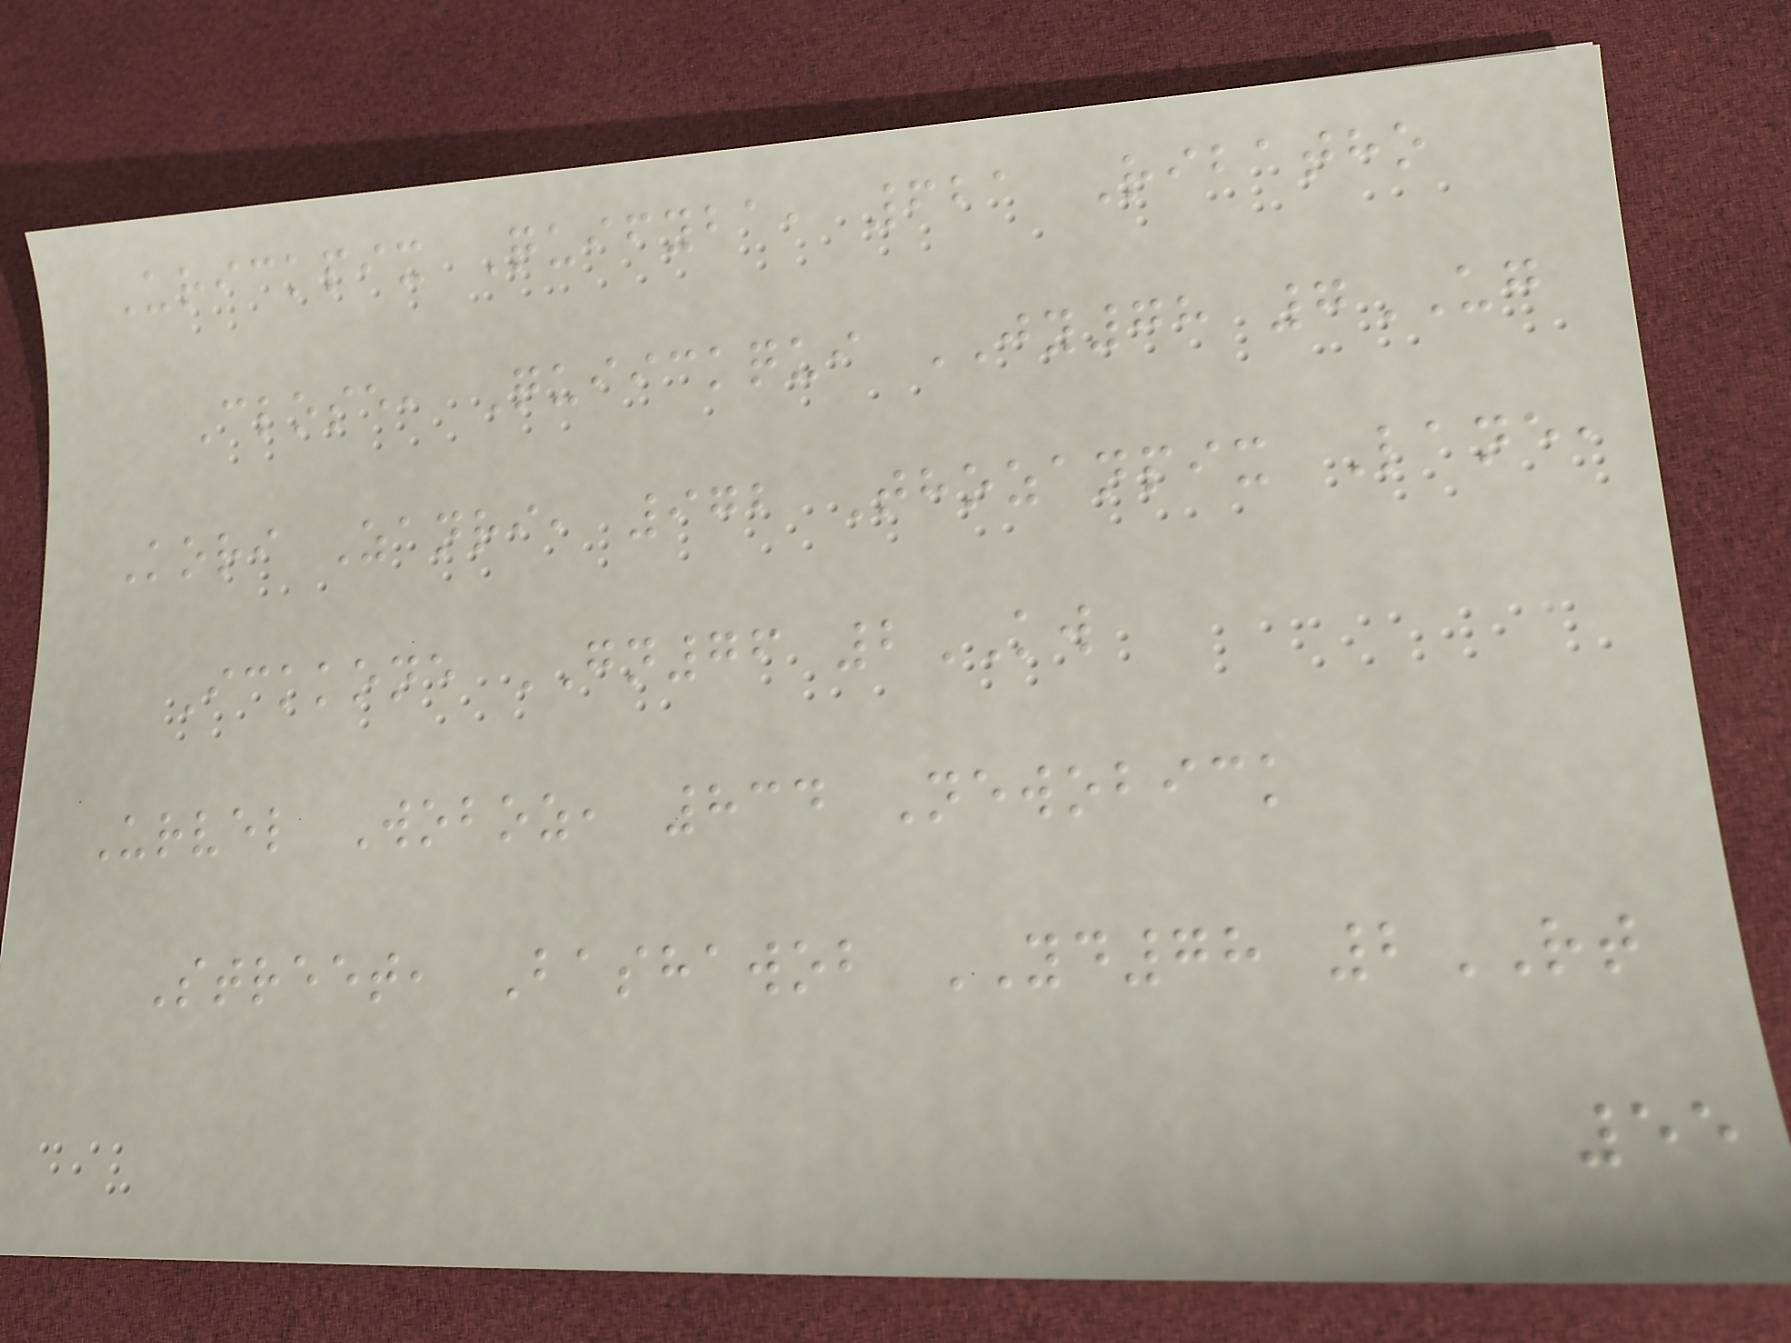Urickpix Quifyba, 621 Ribatho
Close, Quiickqui JY78 7UG
Kori Zanri, 972 Thozanpix Lane,
Ickkone GN76 2KW
Urvel Woboz, 834 Newobick
Street, Bashawob YD78 2RT
55
